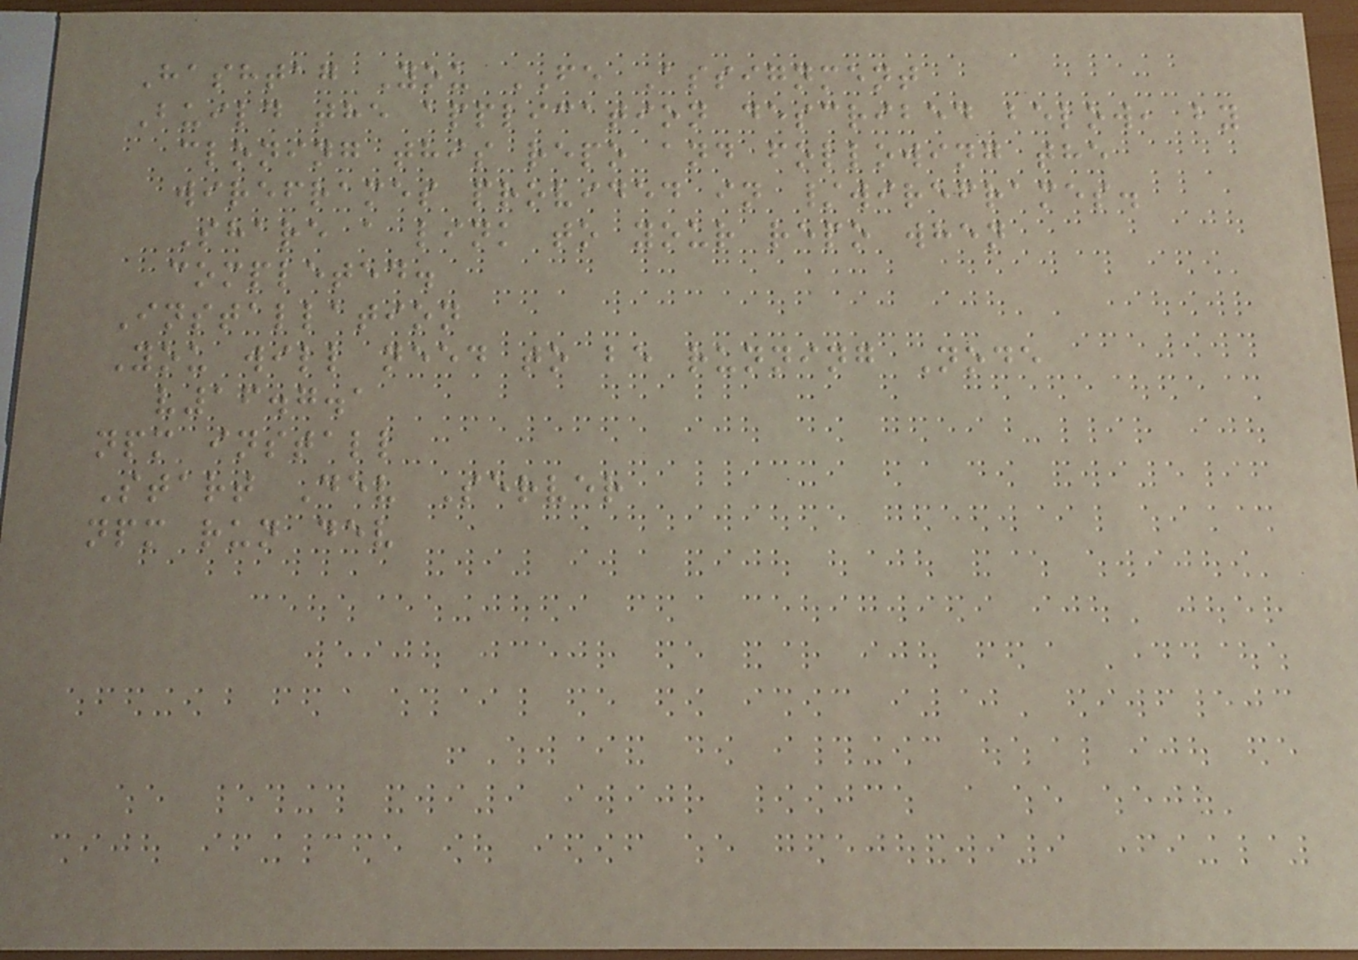Hashtag You FE Assignment
Build the application described below, by
cloning this repo and following the
wireframes provided in /wireframes.
Share a link to your repo when
completed.
Installation
You will need to be running Node
v16.7.1
npm install
Start Dev Server
npm run dev
